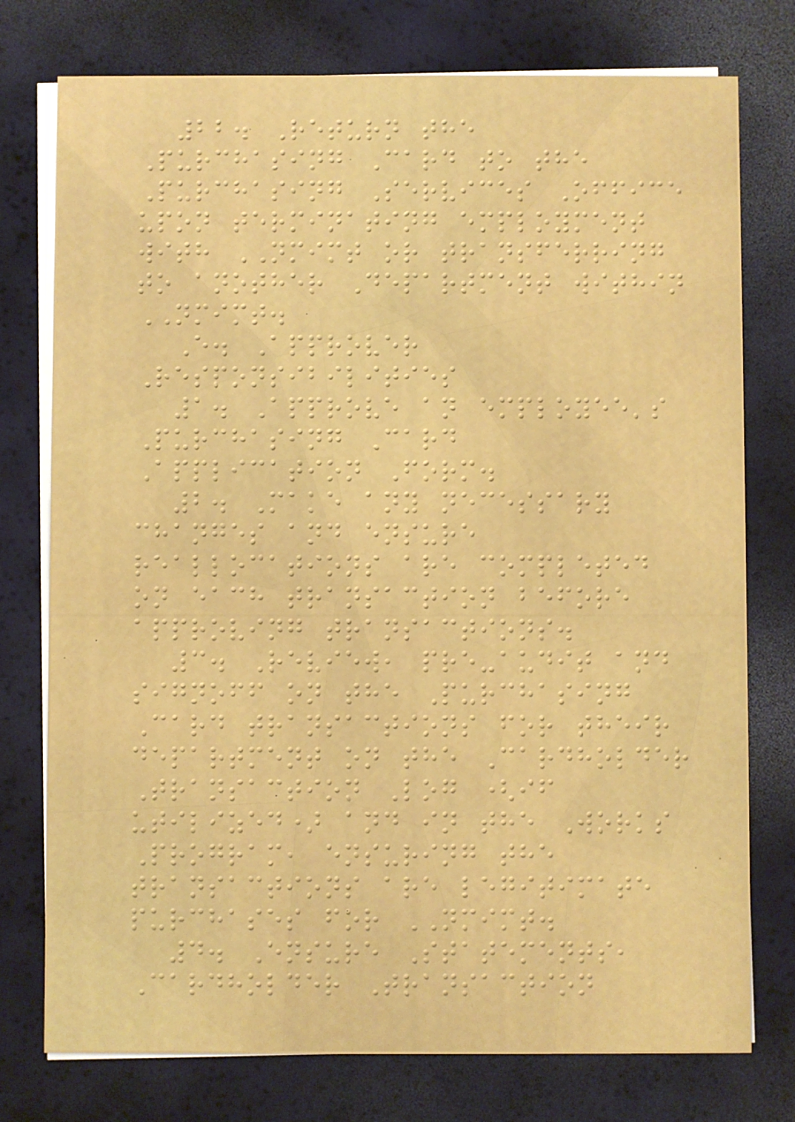22. Return the
Purchasing Card to the
Purchasing Services Office
upon terminating employment
with NMIMT or transferring
to another Department within
NMIMT.
E. Approver
Responsibilities
1. Approve an employee's
Purchasing Card
Application Form.
2. Make any necessary
changes and ensure
reallocations are completed
on each transaction before
approving transactions.
3. Review, pre-audit and
signoff on the Purchasing
Card transactions for their
department on the Cardholder
Transaction Log (if
utilized) and in the Works
Program, ensuring the
transactions are legitimate
purchases for NMIMT.
4. Ensure Statements,
Cardholder Transaction
